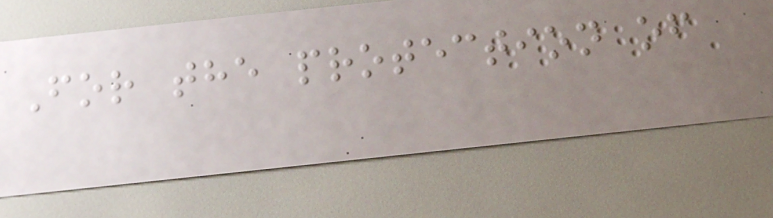For the protection of
